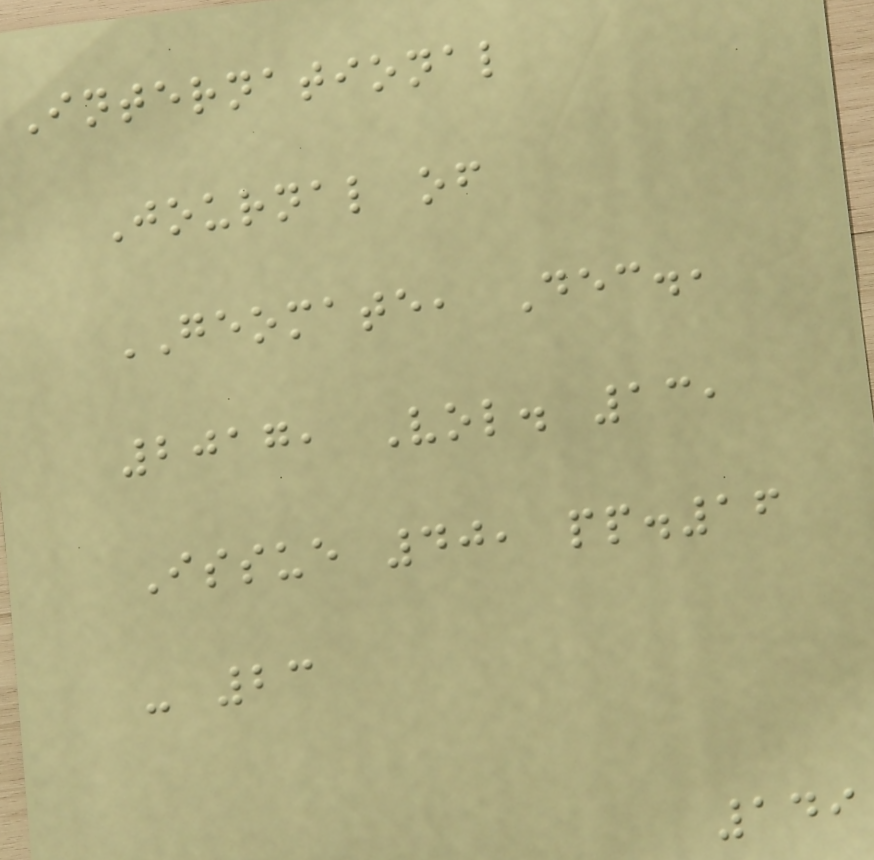International
Journal of
GEOMATE, Dec.,
2017, Vol. 13,
Issue 40, pp.16
- 23
149
